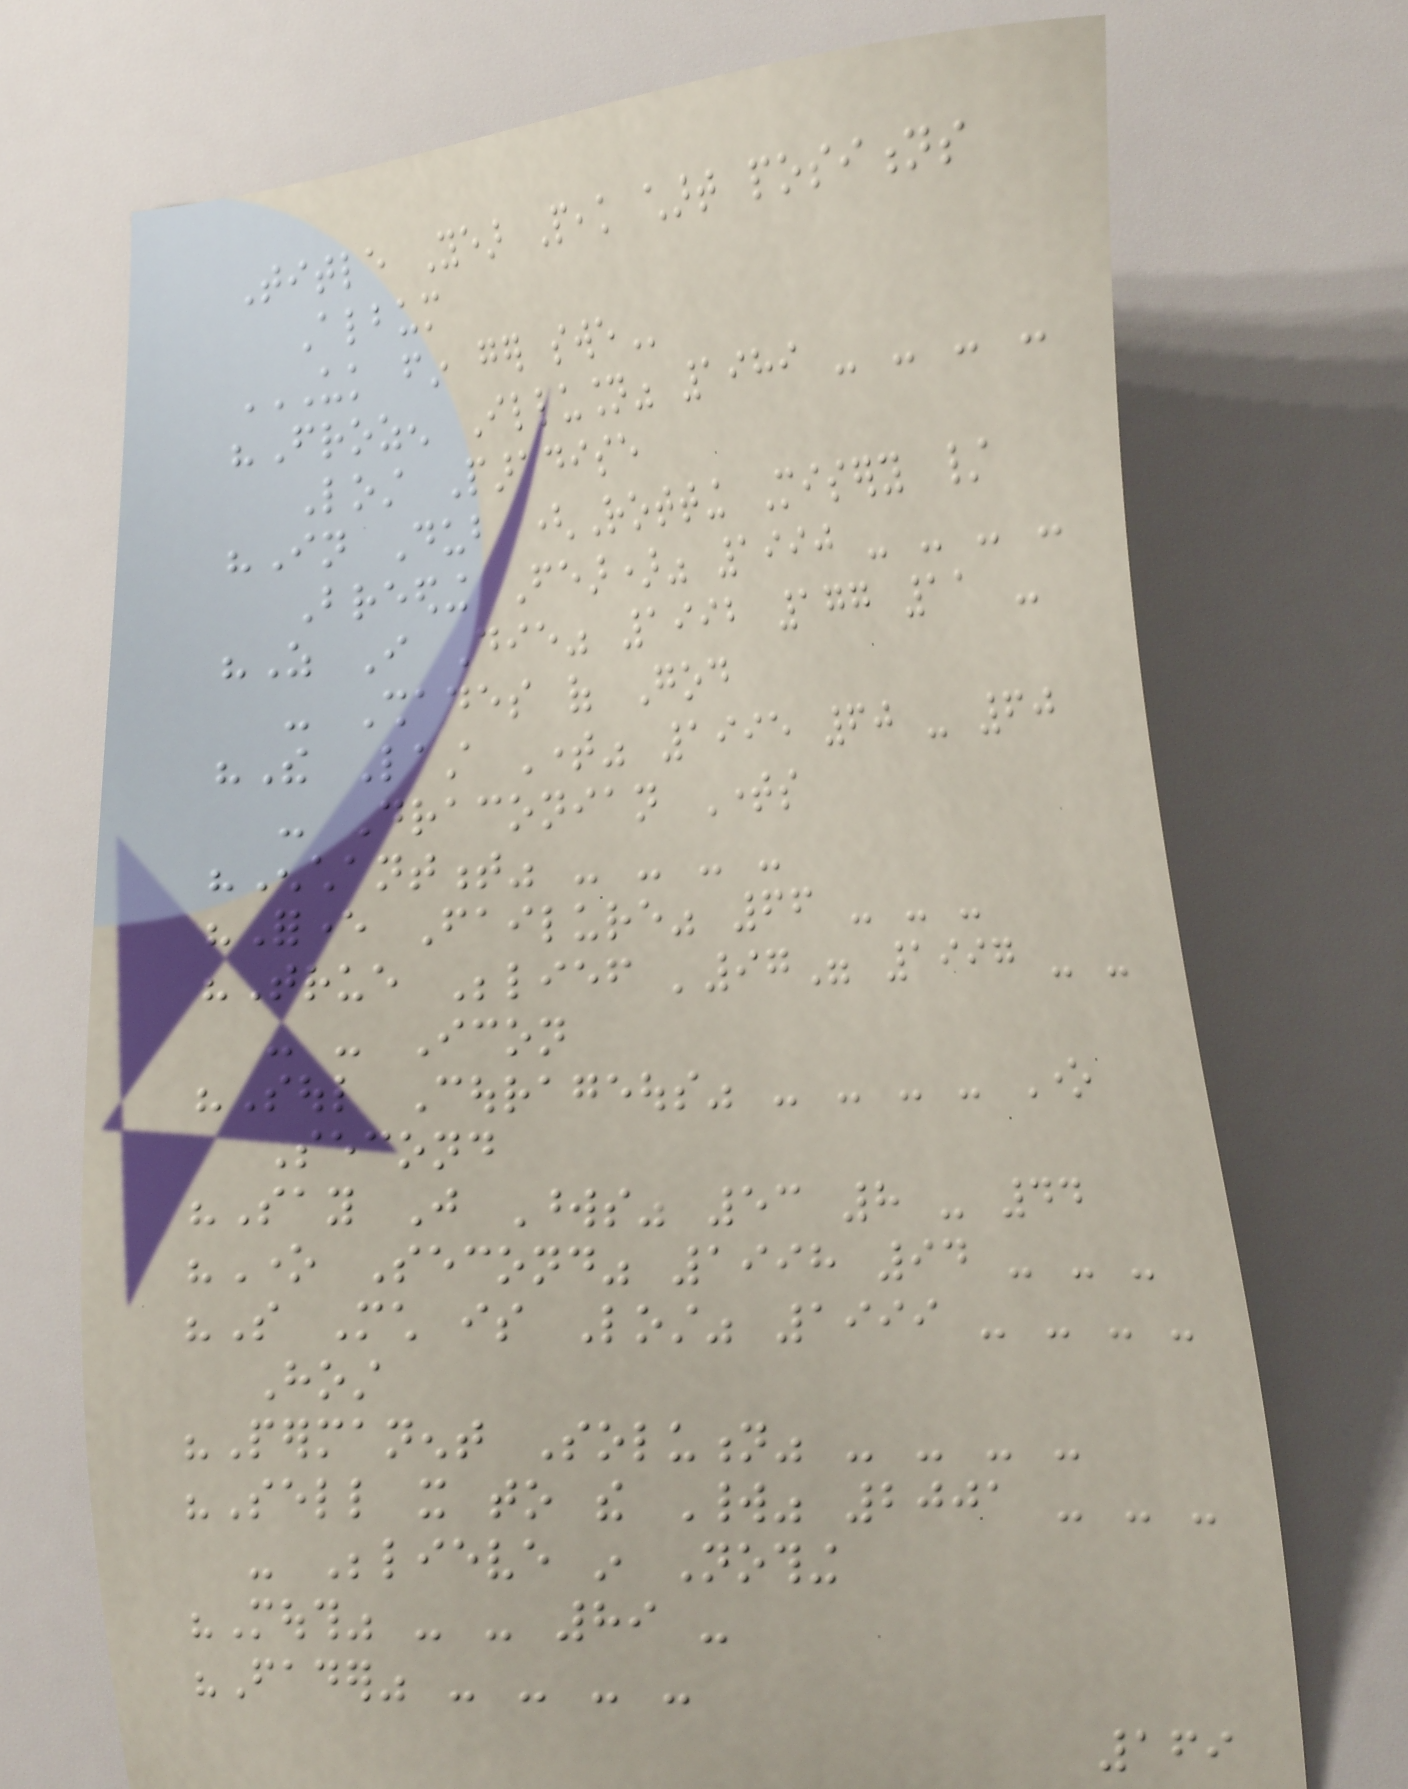Title Year Peak chart positions
Album
UK FIN GER SWE
"Frozen Illusion" 1989 - - - -
Lost Paradise
"In Dub (Rotting Misery /
Breeding Fear)" 1990 - - - -
"As I Die" 1992 177 11 -
- Shades of God
"The Last Time" 1995 60 - 60
- Draconian Times
"Enchantment" - - - -
"Forever Failure" 66 - - -
"True Belief '97" 1997 - -
- - Icon
"Soul Courageous" - - - - One
Second
"Say Just Words" 53 8 - 44
"One Second" 1998 94 - - -
"So Much is Lost" 1999 - - - -
Host
"Permanent Solution" - - - -
"Sell it to the World" 2001 - - -
- Believe in Nothing
"Mouth" - - 89 -
"Fader" - - - -
169
